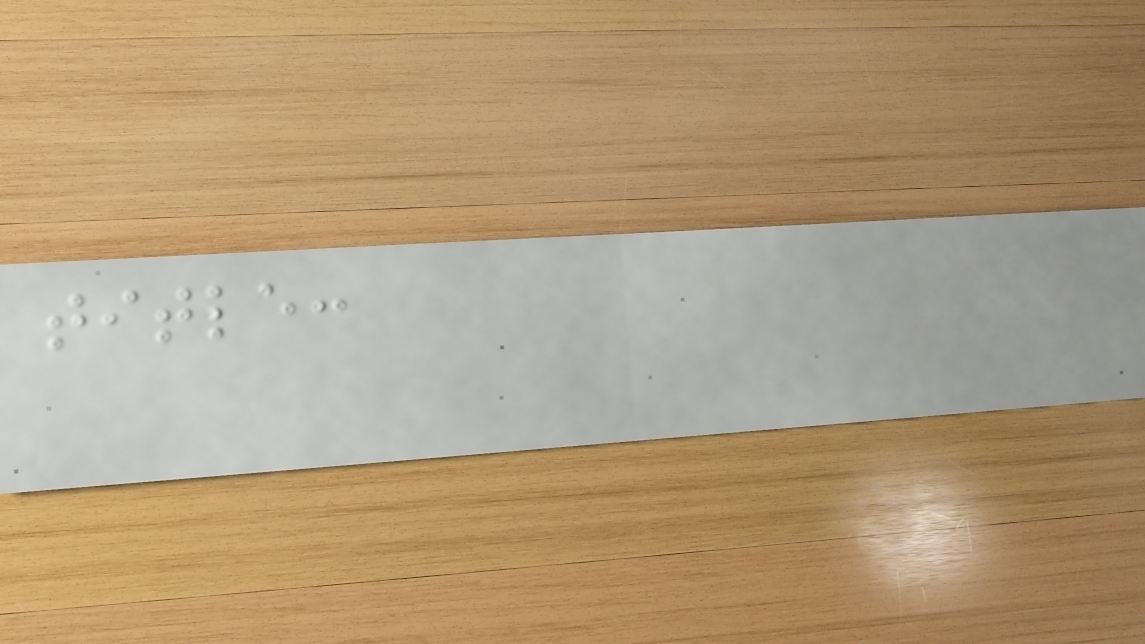title:
